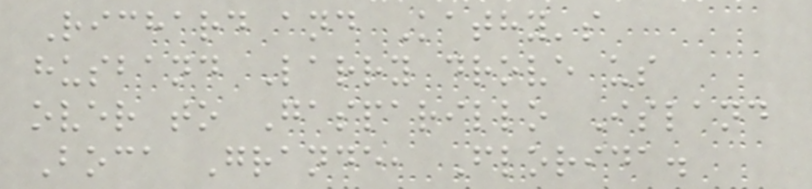Richard and Kathy's
husband Larry drove us
over to Gasparillo Island
Boca Grande, Florida.
